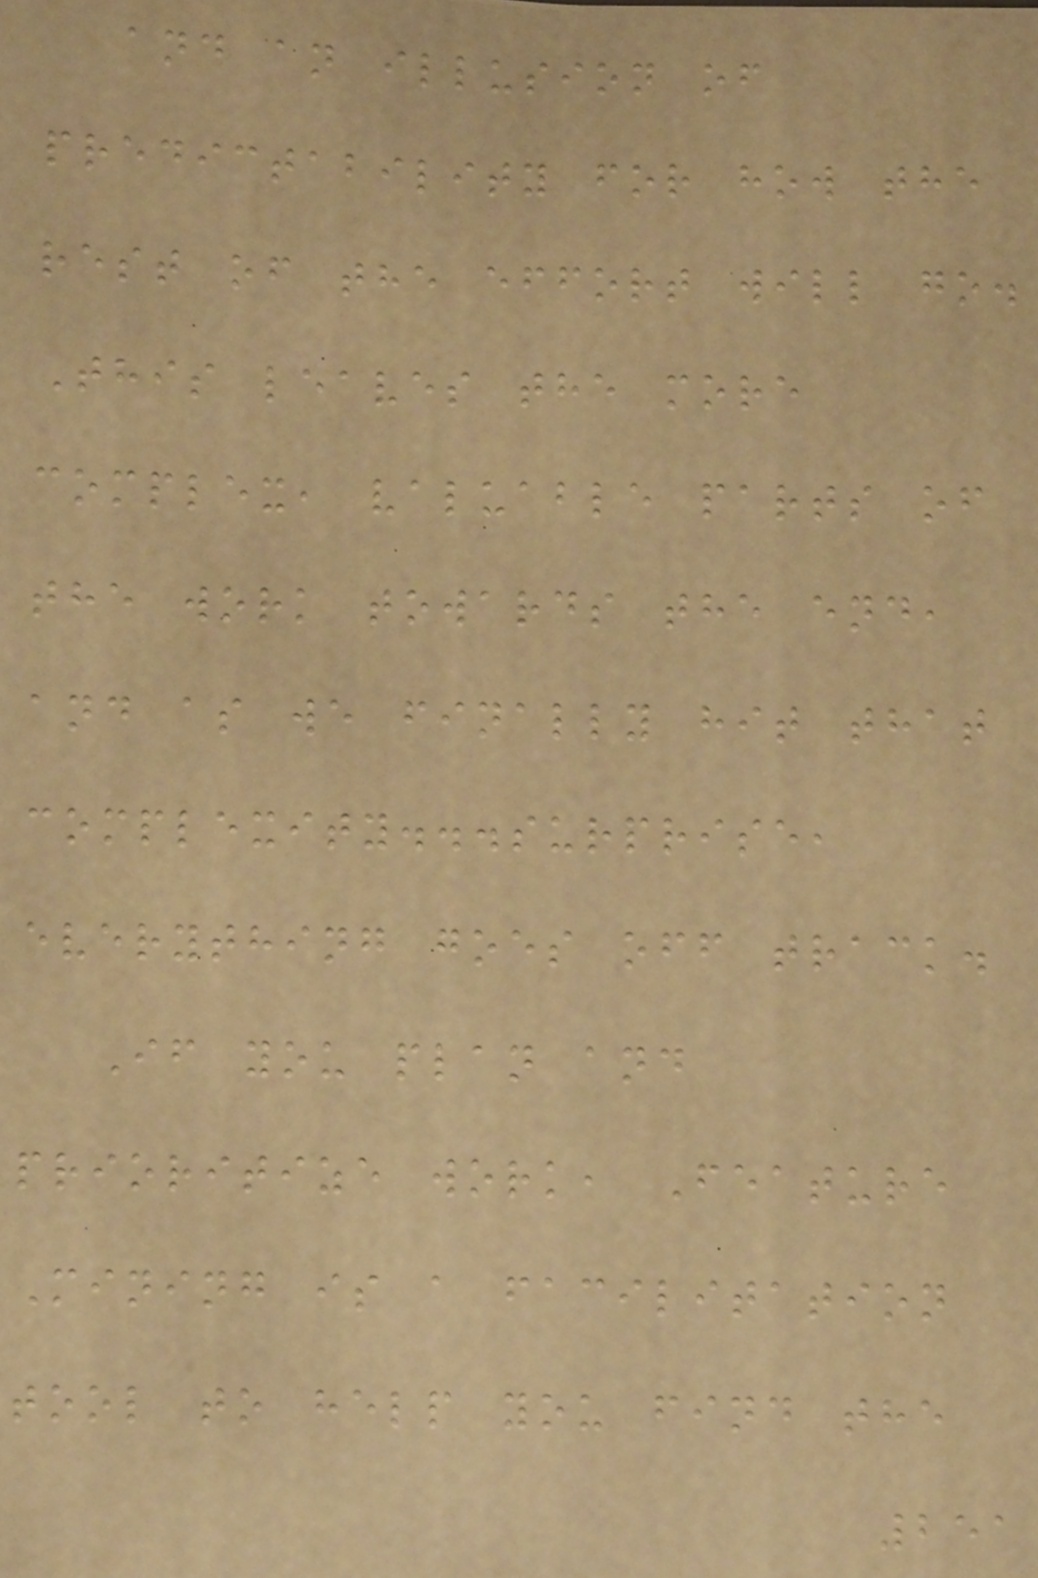and an illusion of
predictability for how the
rest of the effort will go.
This leaves the more
complex, valuable parts of
the work towards the end,
and as we finally hit that
complexity...surprise,
everything goes off track.
If you plan and
prioritize work, Feature
Mining is a facilitation
tool to help you find the
251
